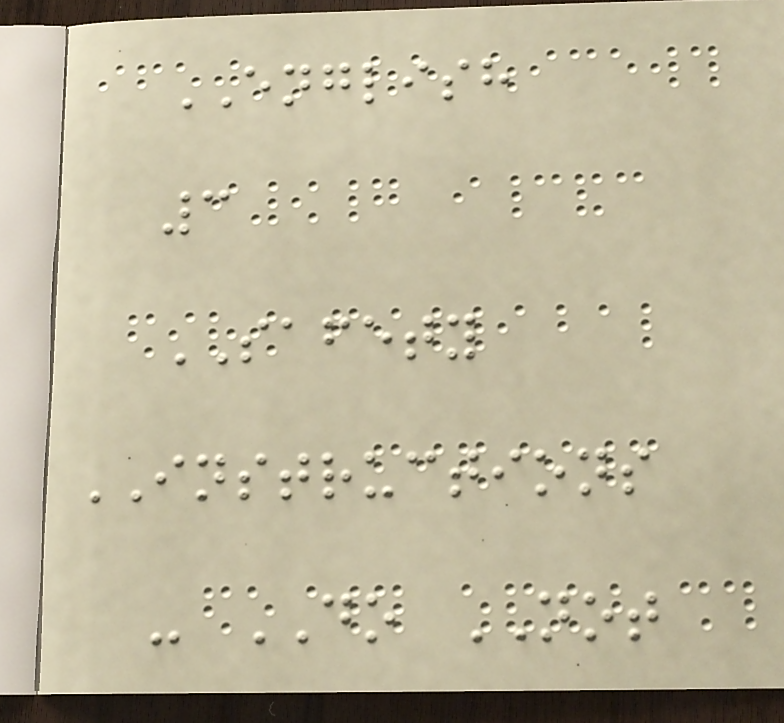ENGLISH
3
SAFETY
INSTRUCTIONS
- DO NOT
